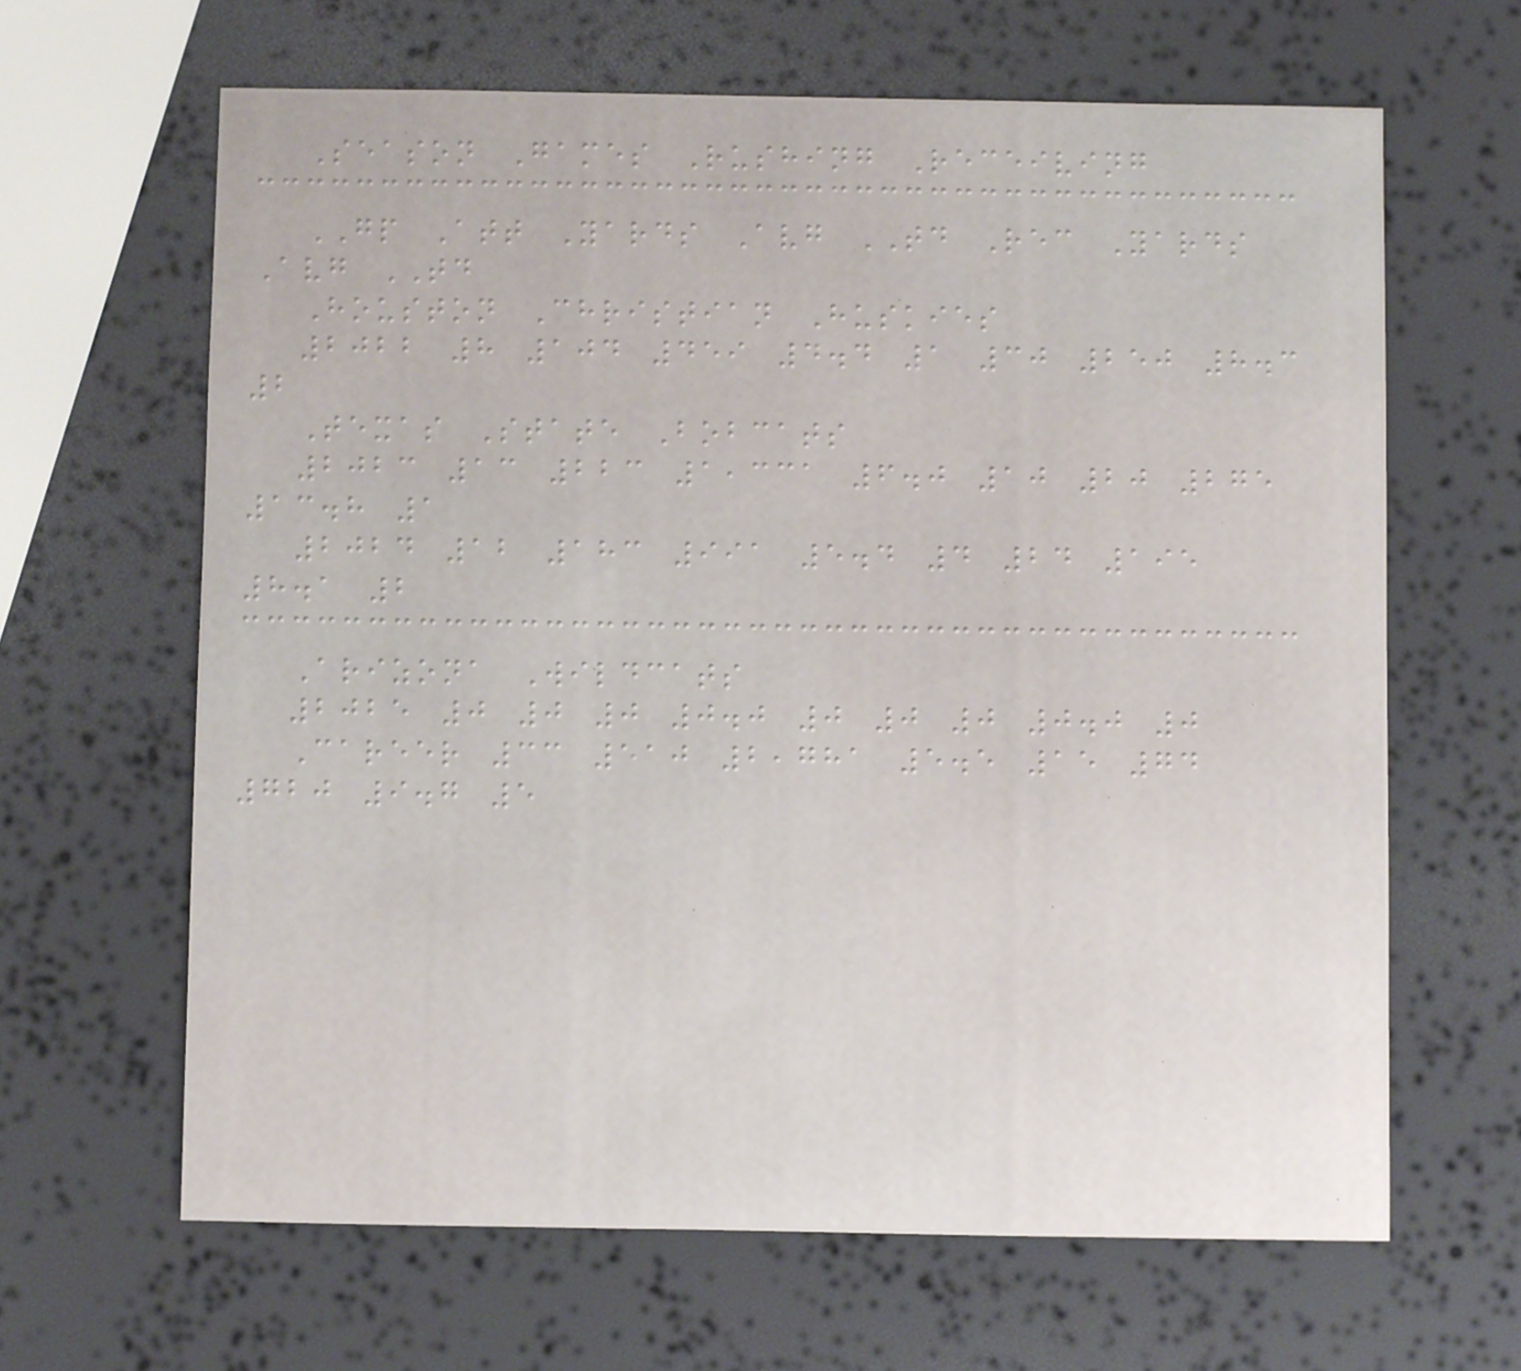Season Games Rushing Receiving
GP Att Yards Avg TD Rec Yards
Avg TD
Houston Christian Huskies
2022 8 104 459 4.4 1 30 250 8.3
2
Texas State Bobcats
2023 13 223 1,331 6.0 10 20 275
13.8 1
2024 12 183 991 5.4 4 24 195
8.1 2
Arizona Wildcats
2025 0 0 0 0.0 0 0 0 0.0 0
Career 33 510 2,781 5.5 15 74
720 9.7 5
